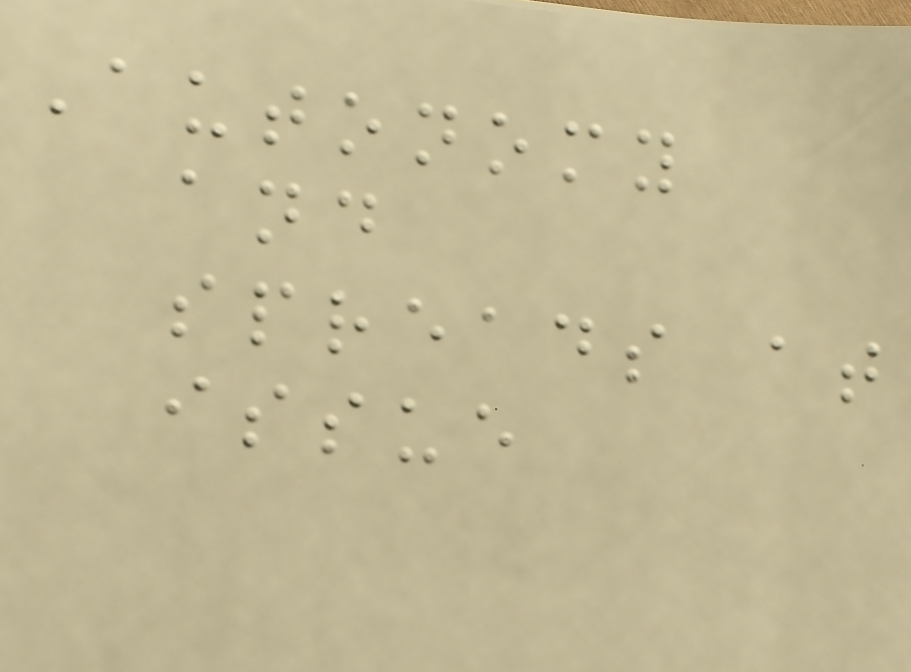Autonomy
and
spreads at
issue
